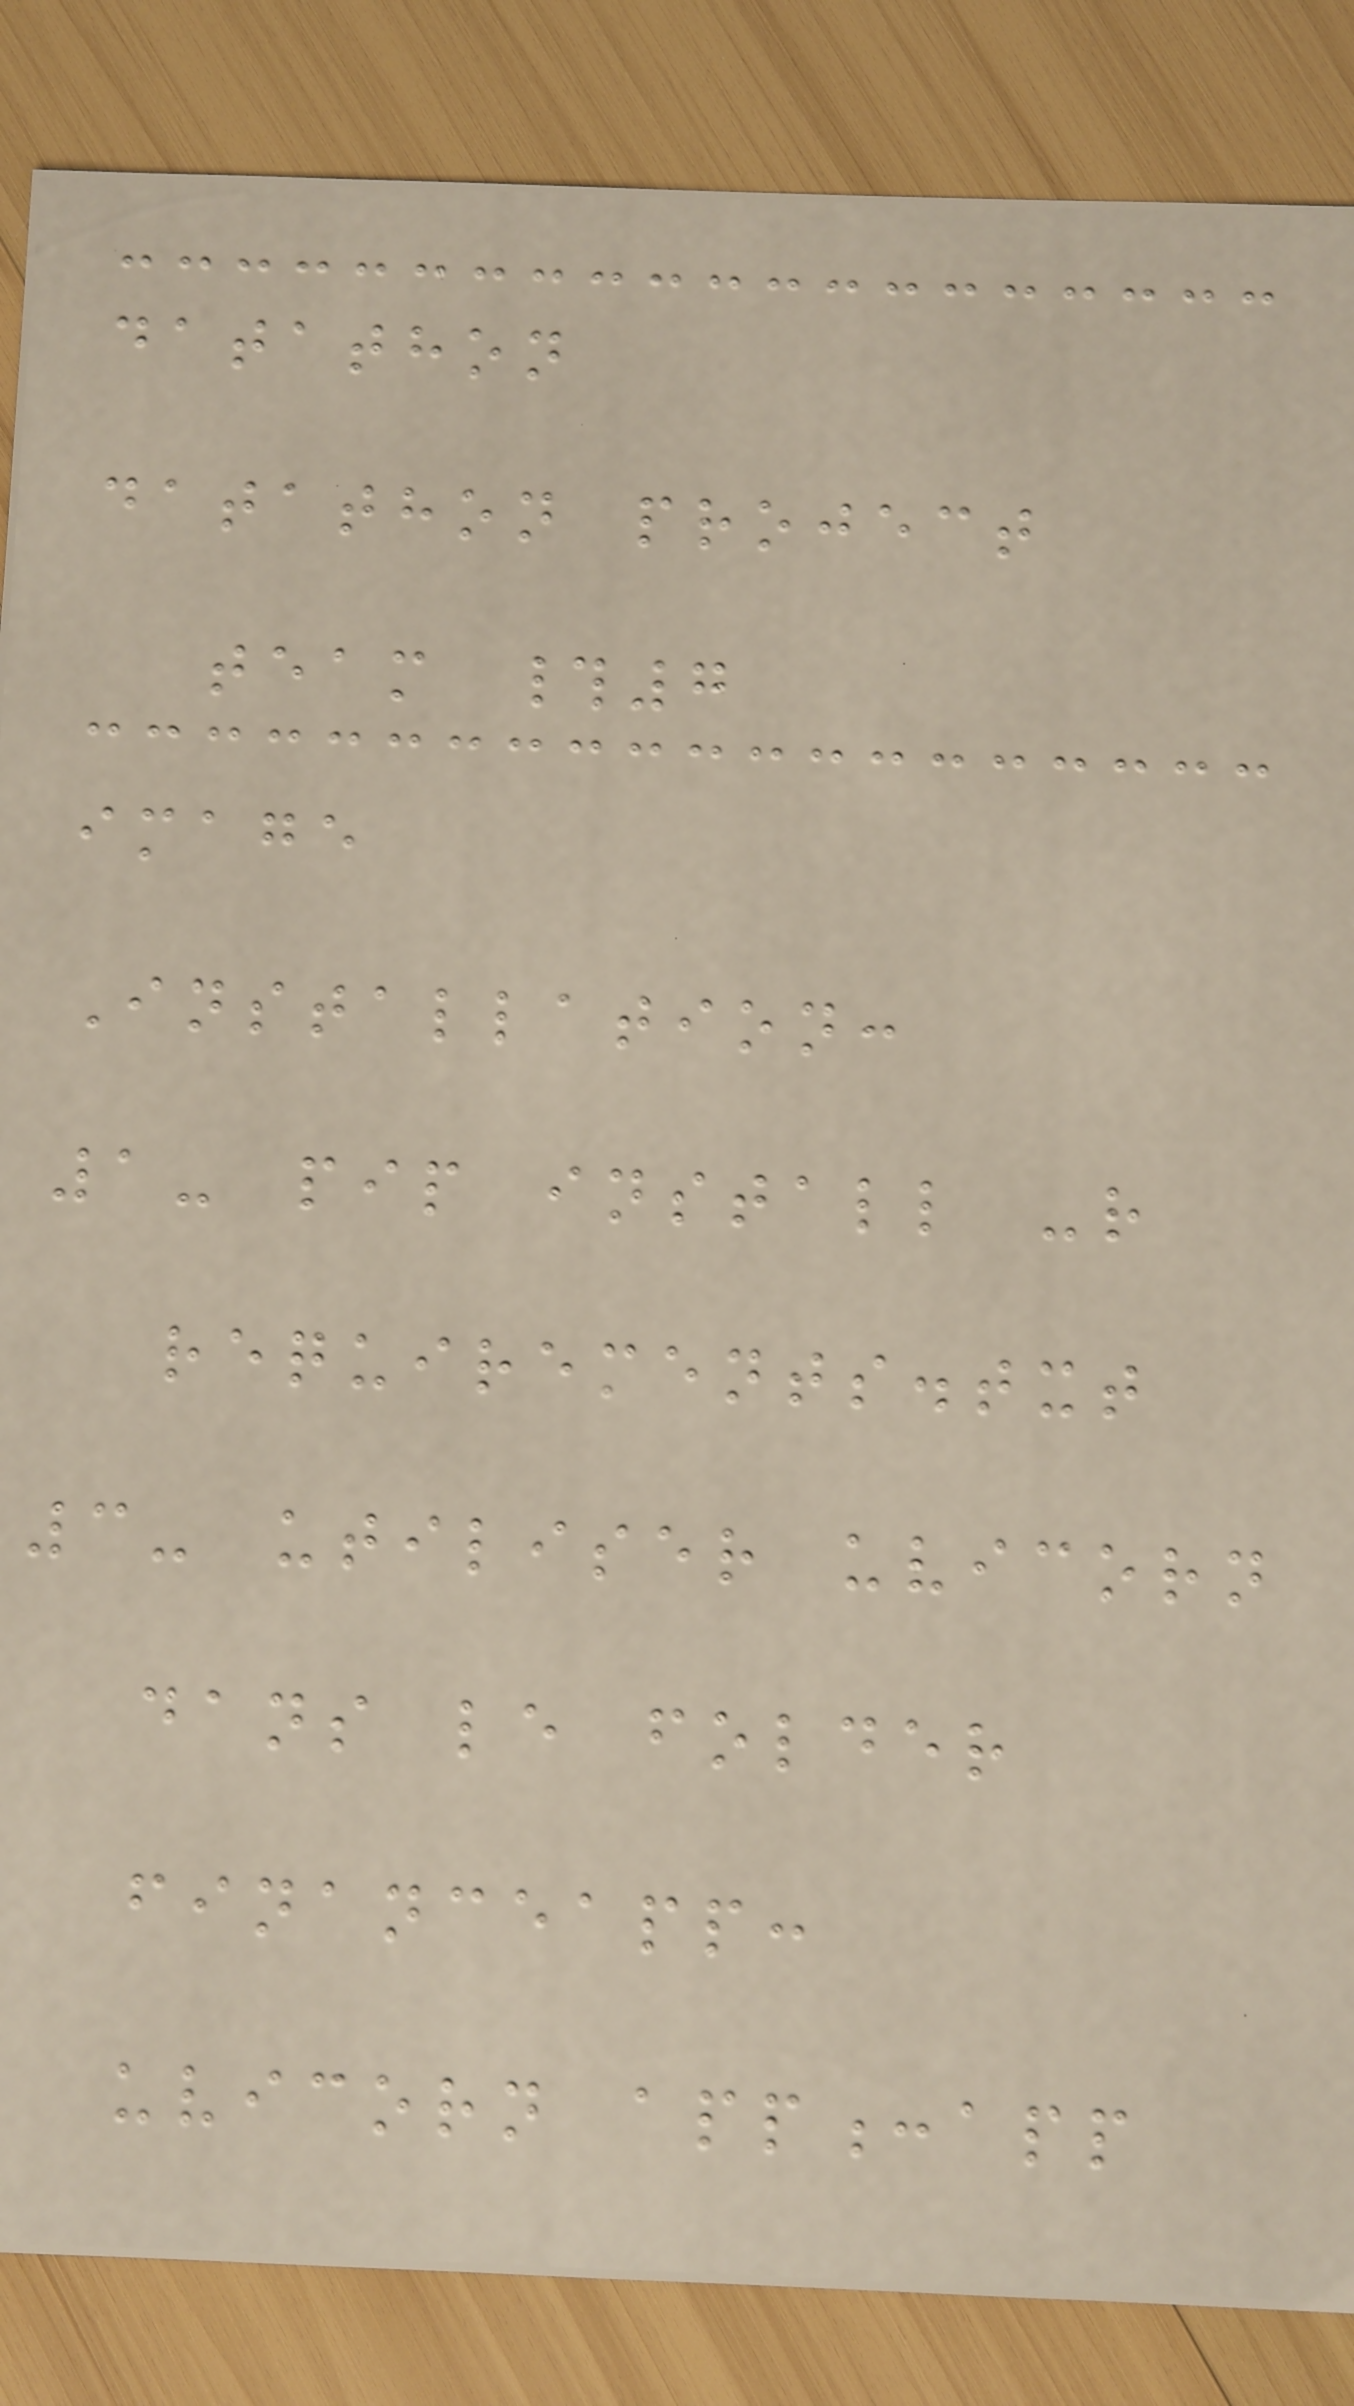datathon
datathon project
team #7
image
Installation:
1- pip install -r
requirements.txt
3- utiliser uvicorn
dans le folder
financeapp:
uvicorn app:app
